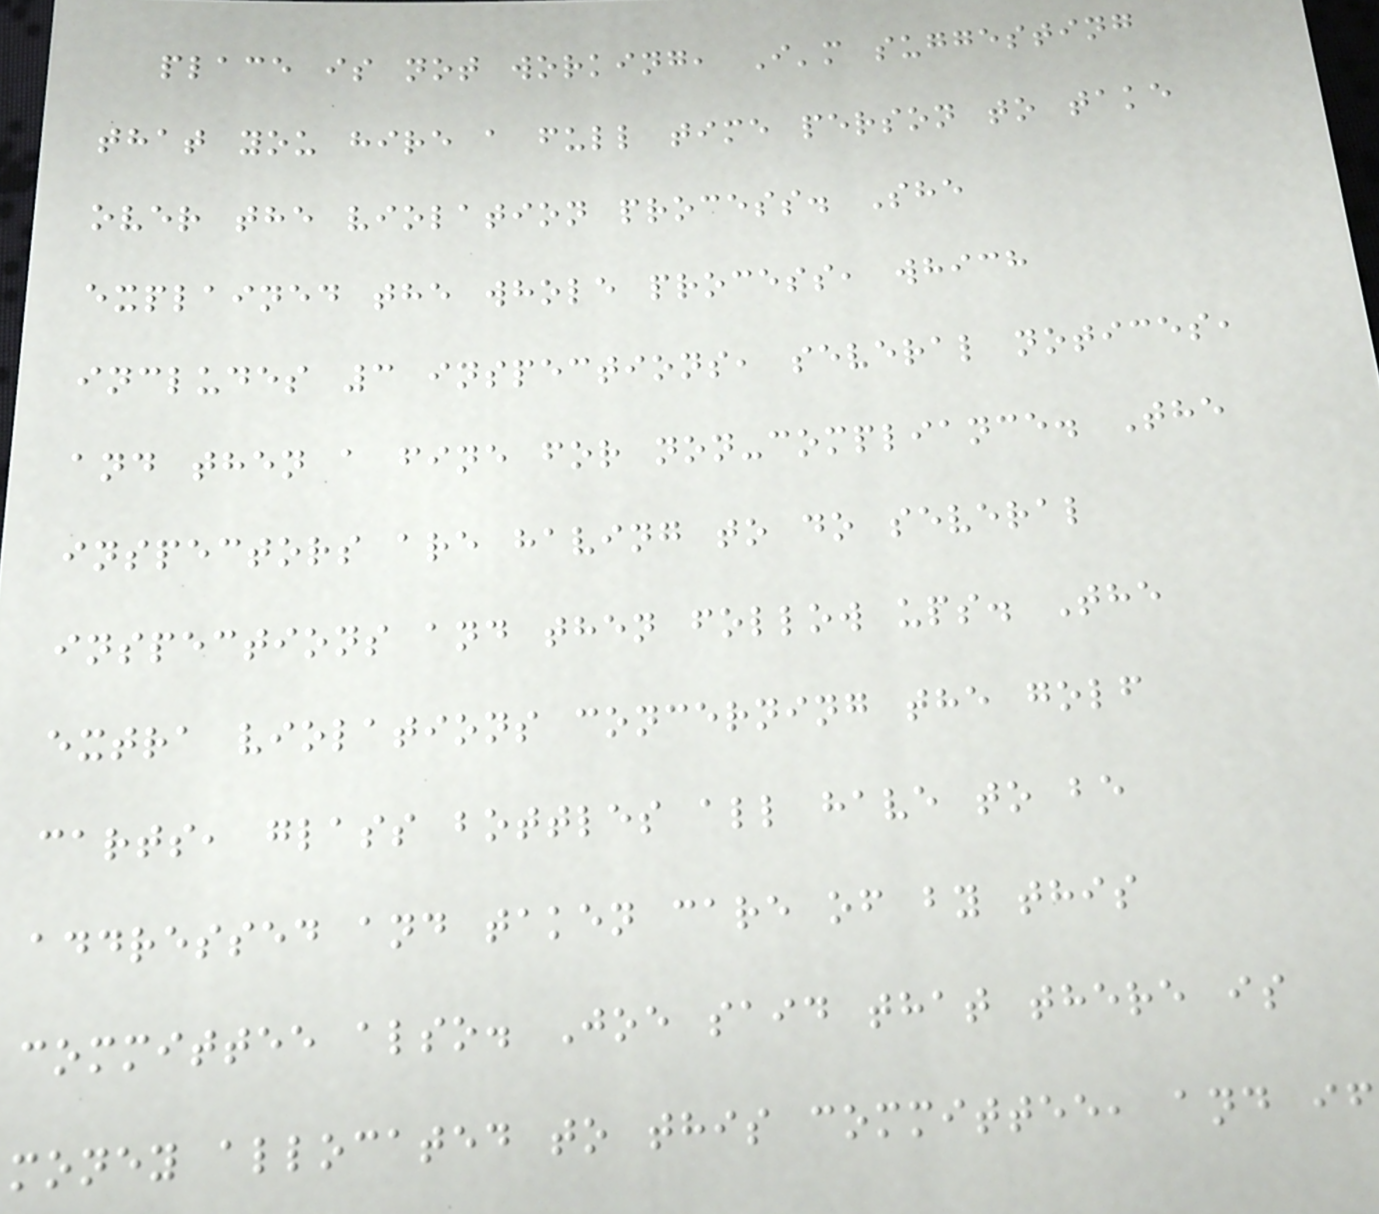place is not working, I'm suggesting
that you hire a full time person to take
over the violation process. She
explained the whole process, which
includes 3 inspections, several notices,
and then a fine for non-compliance. The
inspectors are having to do several
inspections and then follow ups. The
extra violations concerning the golf
carts, glass bottles all have to be
addressed and taken care of by this
committee also. Joe said that there is
money allocated to this committee, and if
